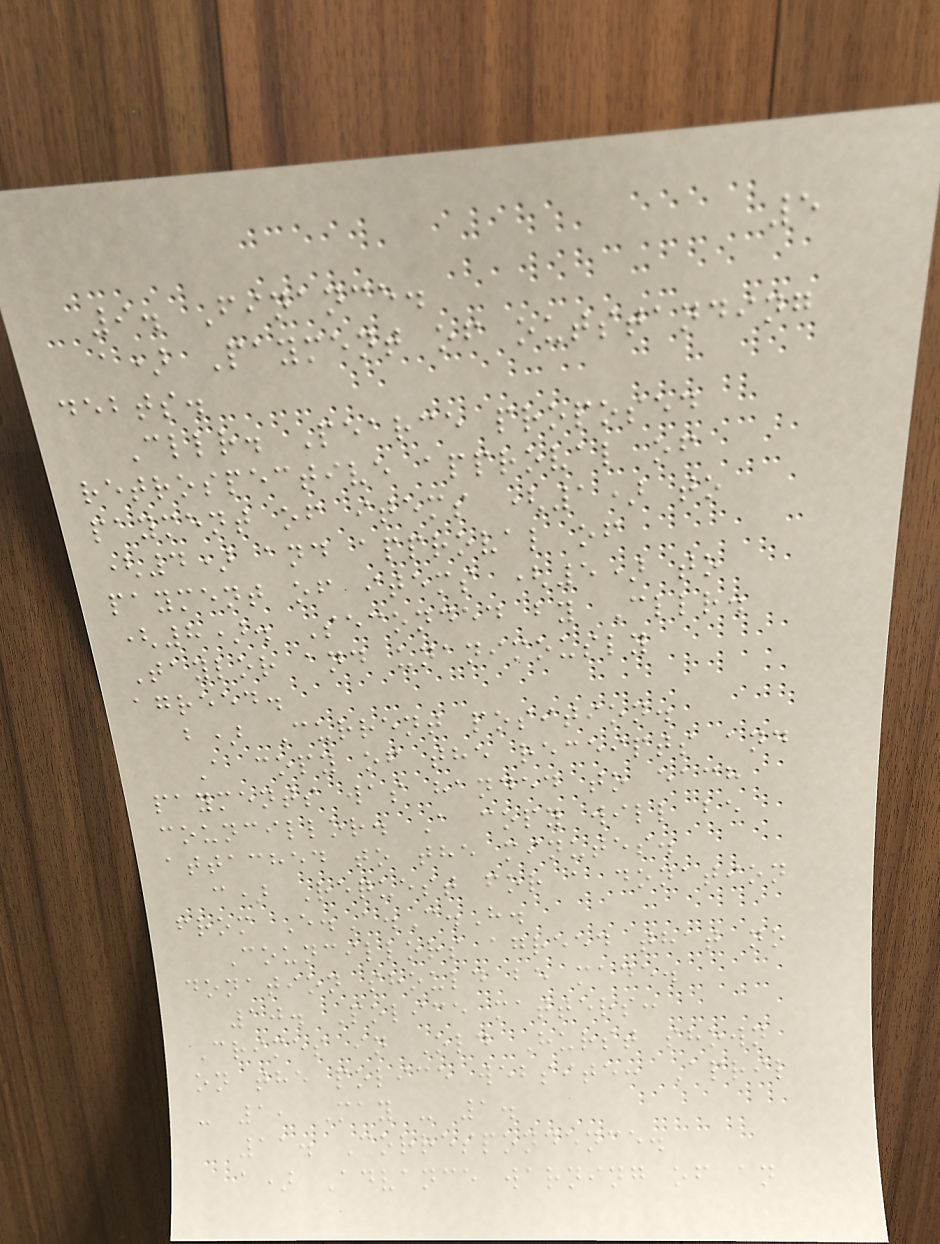5
9. Finance.
a) Payment of outstanding
debts.
Cllr. Pearce proposed
retrospective approval of
payment of items (1) to
(4) and approval of
payment of items (5) to
(8). Seconded by Cllr.
Taylor and unanimously
agreed.
b) Current position.
A copy of the receipts and
payments was handed to each
councillor. A copy will be
attached to the minutes.
c) Request for a donation
from E.A.C.H.
Councillors agreed that no
donation should be made.
10. Police matters:
Crimes in Old Hurst shown
on the police website: April
- 1, May - 1.
11. Correspondence.
a) Advance warning of an
